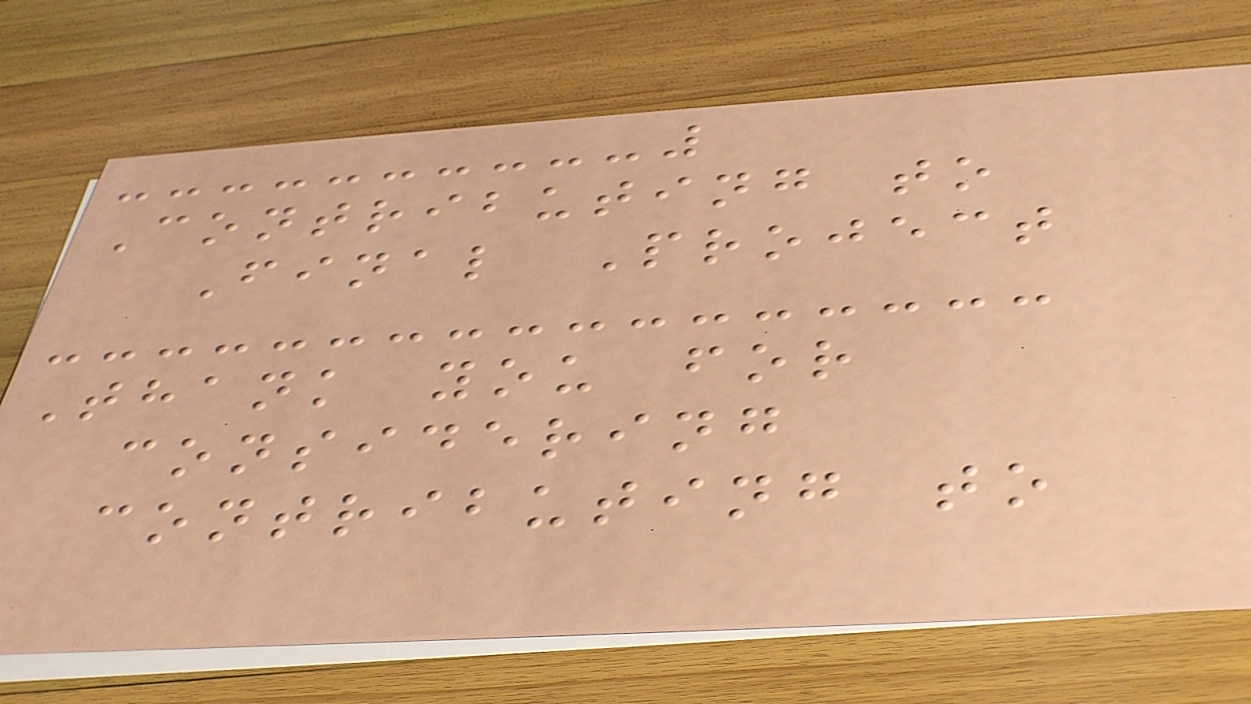Contributing to
Final Project
Thank you for
considering
contributing to
